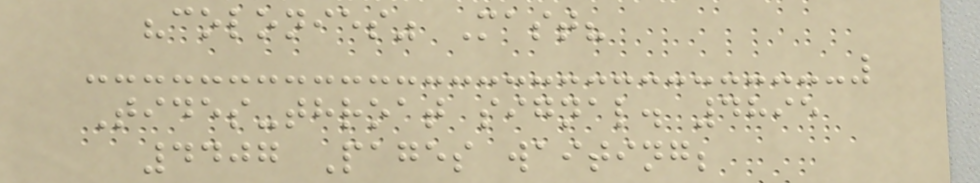"colonies" Mast?
Tides-throat signal. 4895
4407 Pages waiting;
